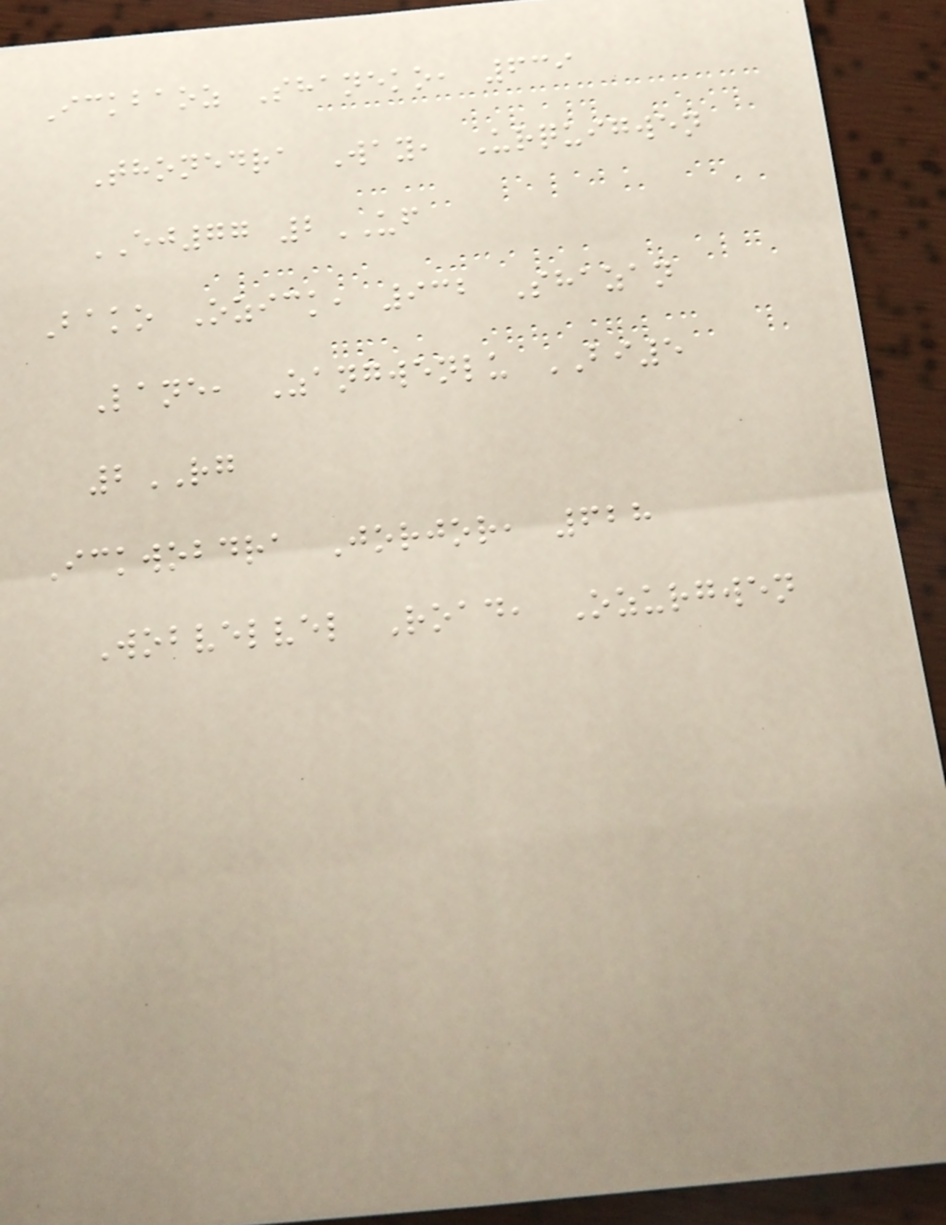Ickbaoz Shaneko, 639
Thonedra Way, Urquigwen
EJ77 2UF
Bako Ozick, 932 Shazan
Lane, Zangwenlu BI5
2RG
Ickwobdra Jorjor, 628
Wobvelvel Road, Ozurgwen
